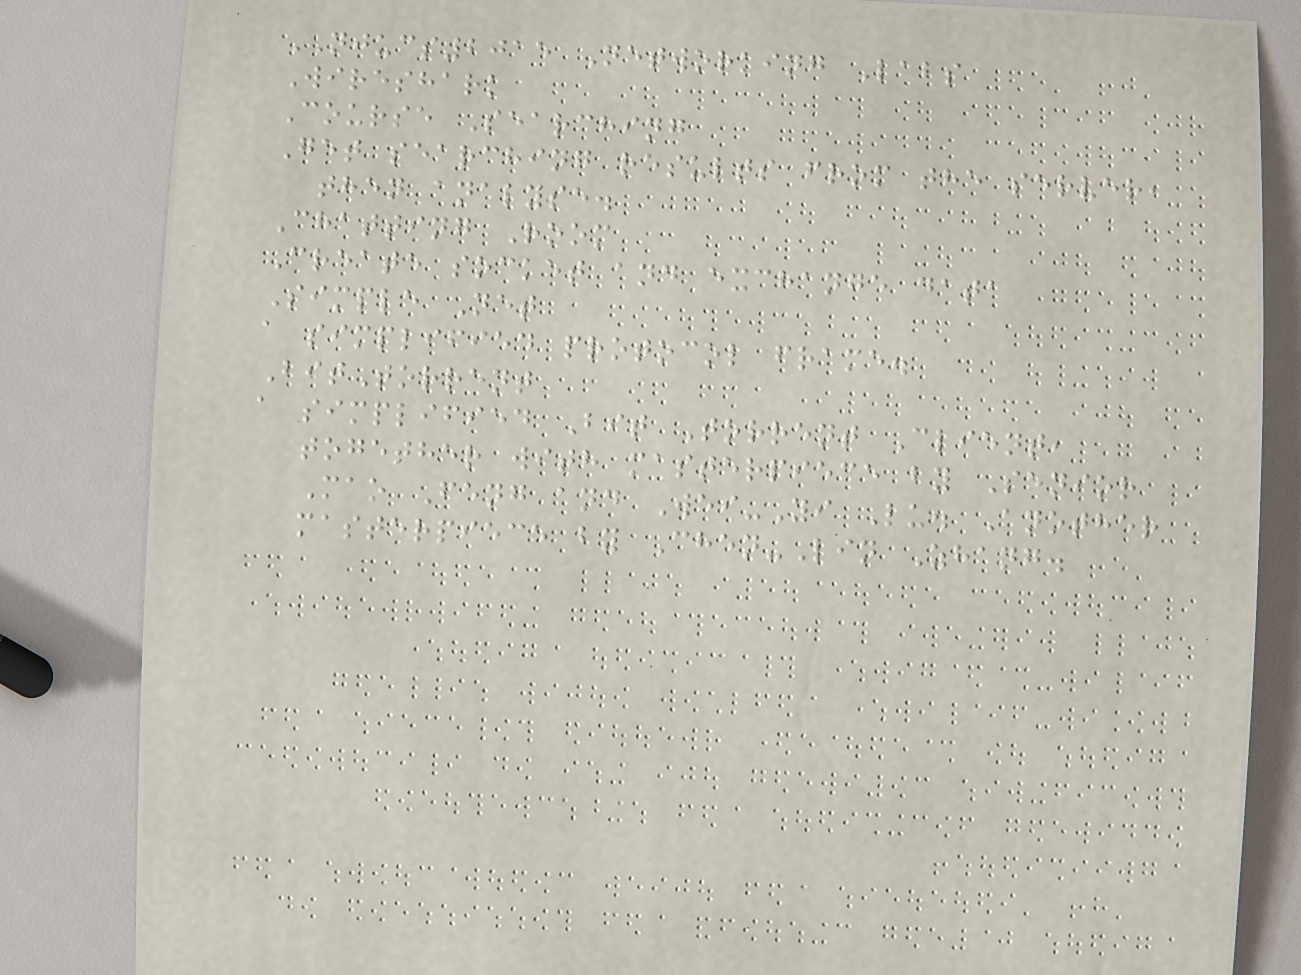NJUCS2015 Networking Labs
Wireshark
Course Searching
Get searching results from the server,
then analyse.
Chatting Room
Create socket and exchange data
Simple Net
a simplified protocol frame.
BitTorrent
a simplified Bit Torrent Client,
together with masterpiece by Senior
Mao Feng and Wei-Yi Lu. Another
masterpiece by Chen-Lin Zhang.
